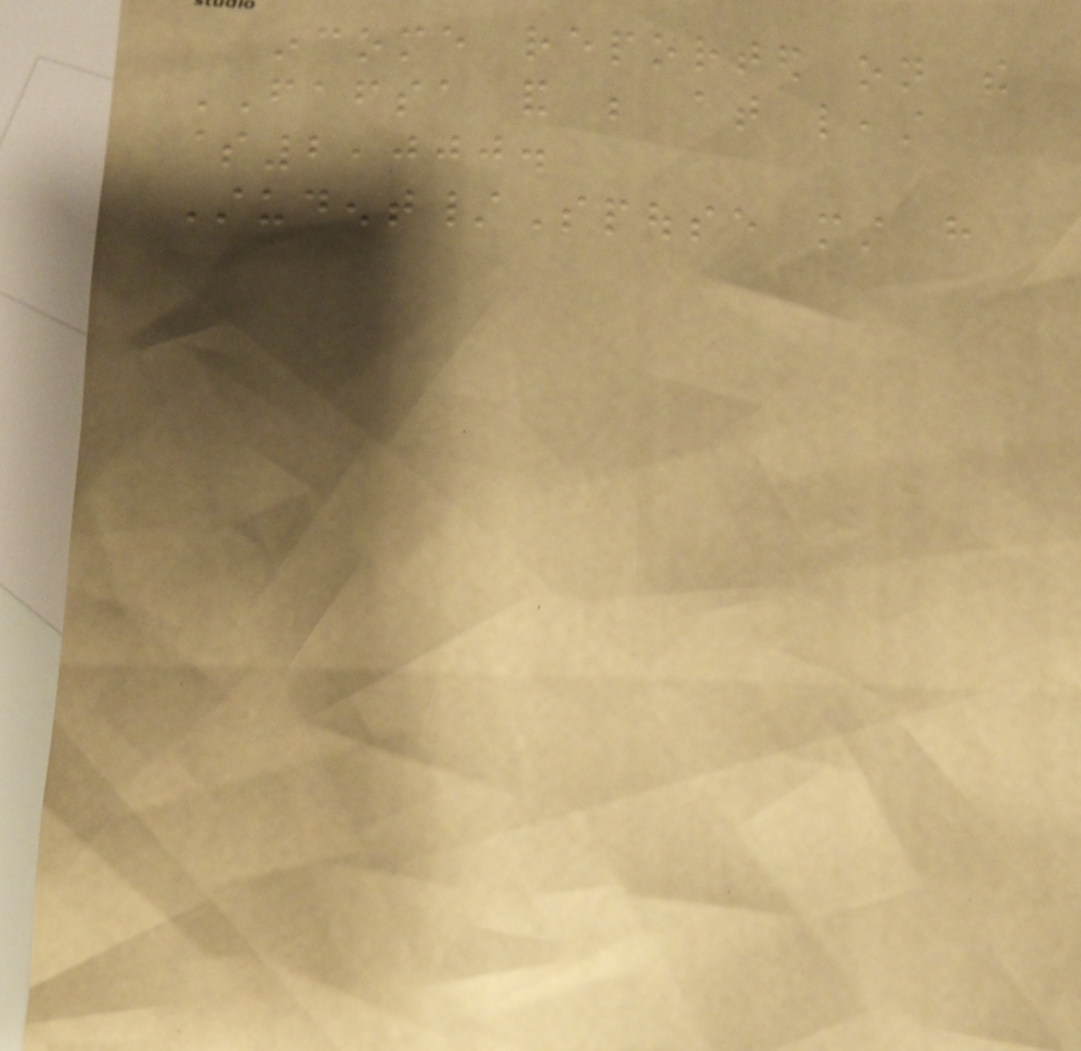income reported on the
FAFSA and be at least
$2,000.
Student/Spouse must have
